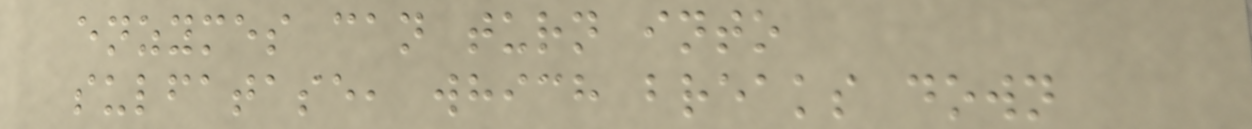enzymes can turn into
sulfatase, which breaks down
